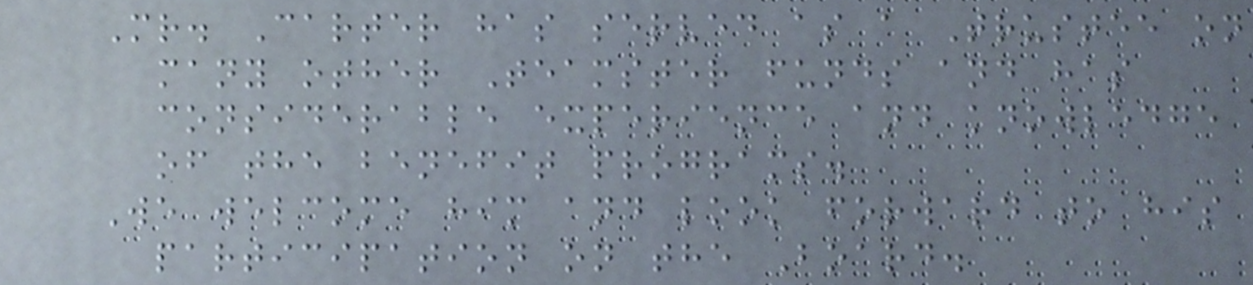Mr. Carter has served as a Trustee on
many other Teamster funds and has
considerable experience and knowledge
of the benefit programs.
We welcome him and look forward to his
participation on the Board.
